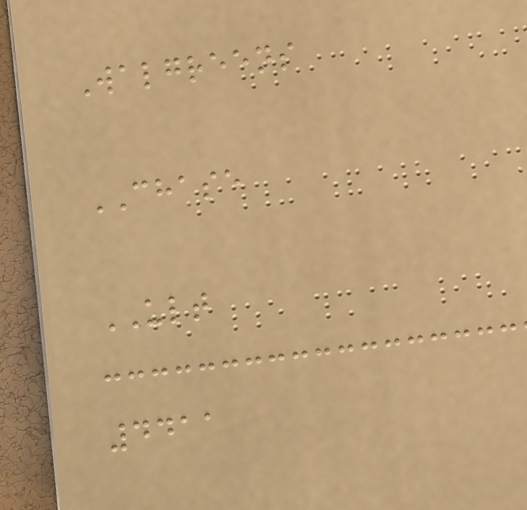Walgreens
CHASE
ULT
4411
